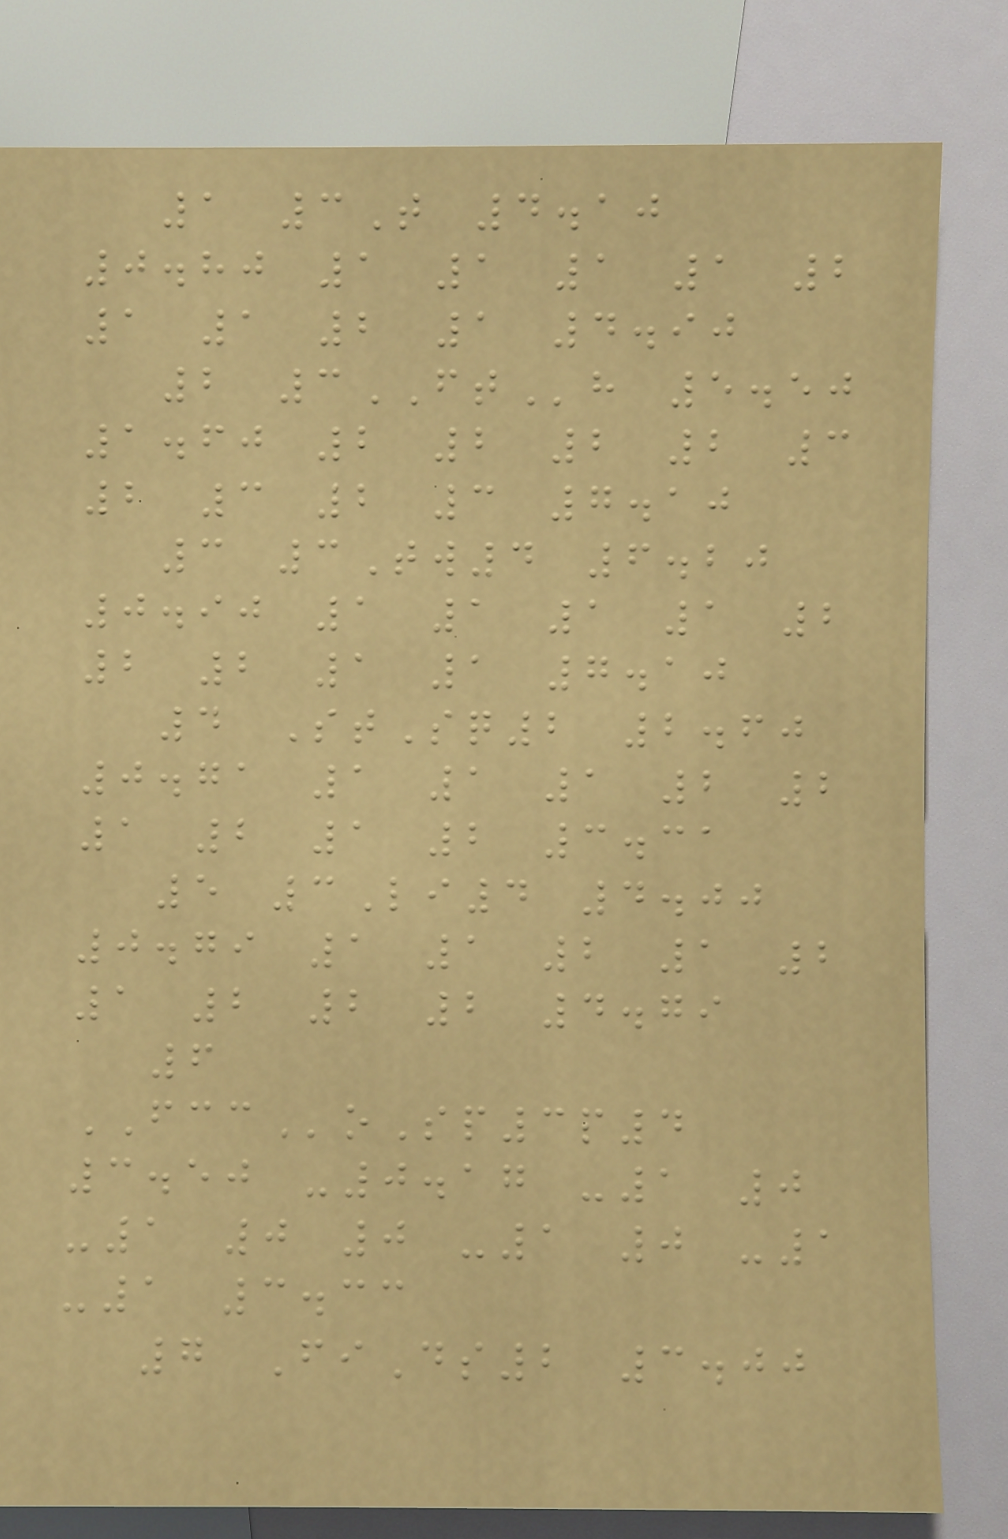1 3T 4.10
0.80 1 1 1 1 2
1 1 2 1 4.90
2 3FTh 5.50
1.60 2 2 2 2 3
2 3 2 3 7.10
3 3Tw4 6.20
0.90 1 1 1 1 2
2 2 1 1 7.10
4 StSq2 2.60
0.71 1 1 1 2 2
1 2 1 2 3.31
5 3Li4 4.00
0.79 1 1 2 1 2
1 2 2 2 4.79
6
FCCoSp3p4
3.50 -0.17 -1 0
-1 0 0 -1 0 -1
-1 3.33
7 FiDs2 3.00
